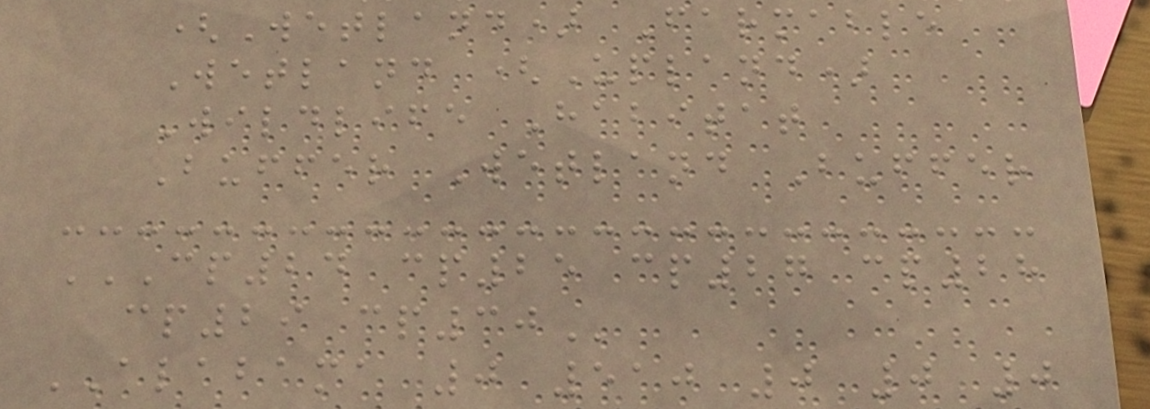(Wetland) Farmable
Wetland (Upland)
Wildlife Habitat
Buffer Wetland Buffer
CP24 CP25 CP27 CP28
CP29 CP30
ALABAMA 0 510 0 0 0
